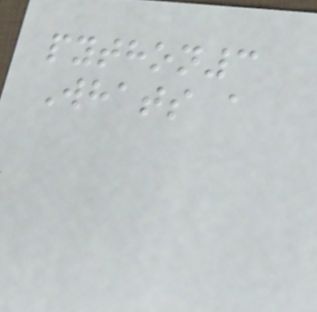python3
Whats a
